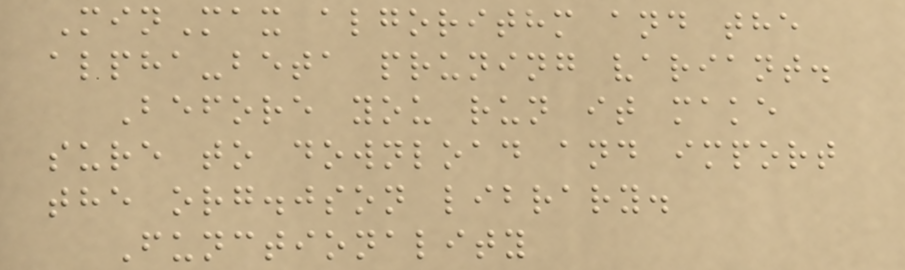MinMax algorithm and the
alpha-beta pruning variant.
Before you run it make
sure to download and import
the org.json library.
Functionality
